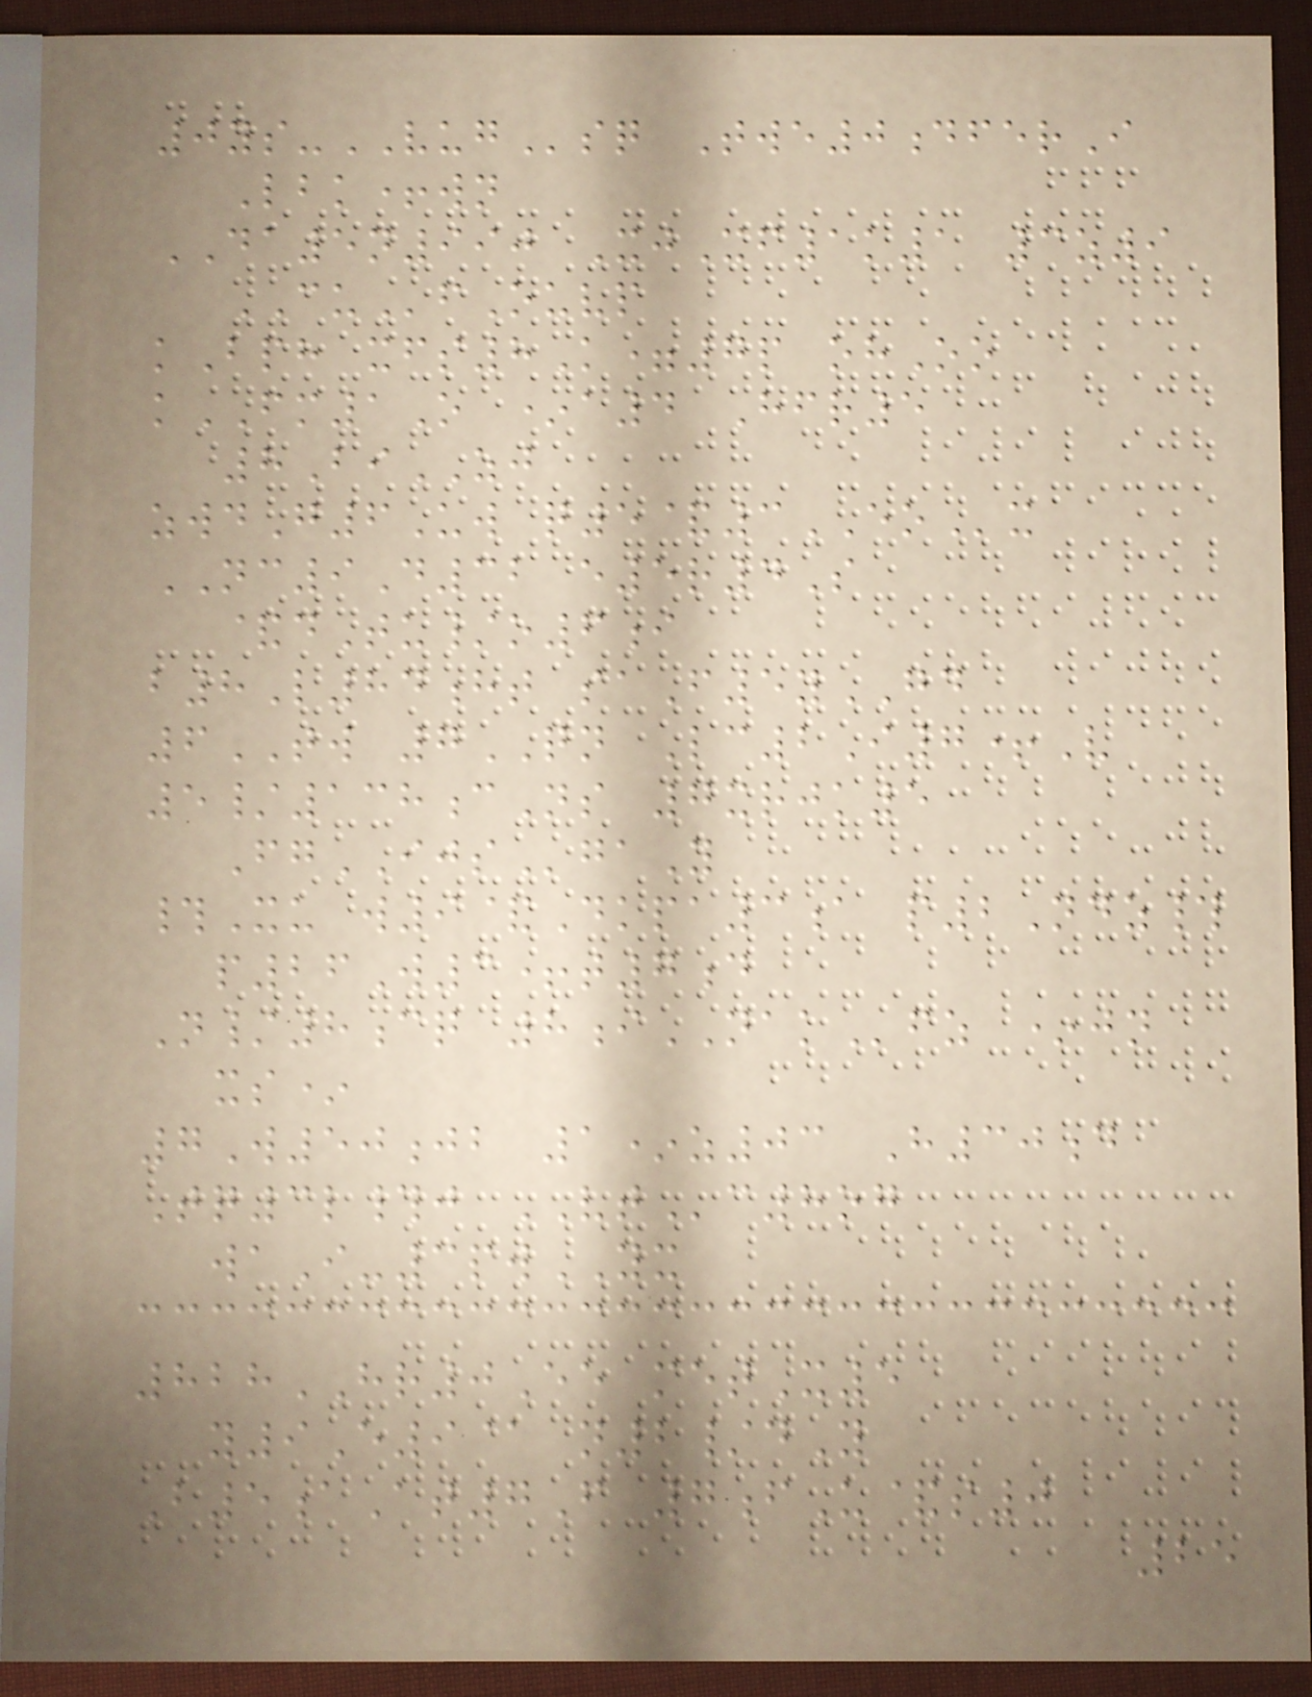0ys-VUGsq Twe0dferI
Lbk+wn
DA5n990 XjXf1k1 3z9
CUfOuvp
kBph xfs8K=7p ohOo
kFM1O *a4 Hfr5
8BiZJ
zwdG6Uw q5&3EOx
NC9D32 e5r4S
&dTu/o6i
b8L84ht saF5yGD
6TW 7QN Lc2I7+V
5/138cNs 7xrjk5
FgIJSgaY
#Xu w9&Dkpa3a p2Ndz#
p26W3+t7d
N/8cq 8iNAKfz *jn
xs*
7W50jb 1*z03 H30d
Tq3l#j VTc8og
waI-3pwYX
828HR0Ee metX5
y9E9@ n2/dY
B5aAt7F 7fU&s0
25
